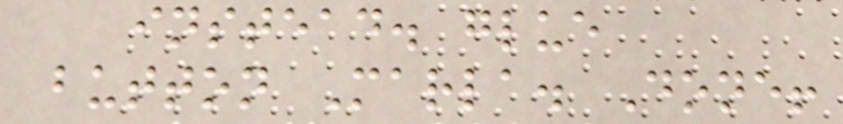instead. glue
button Marla. Done!
